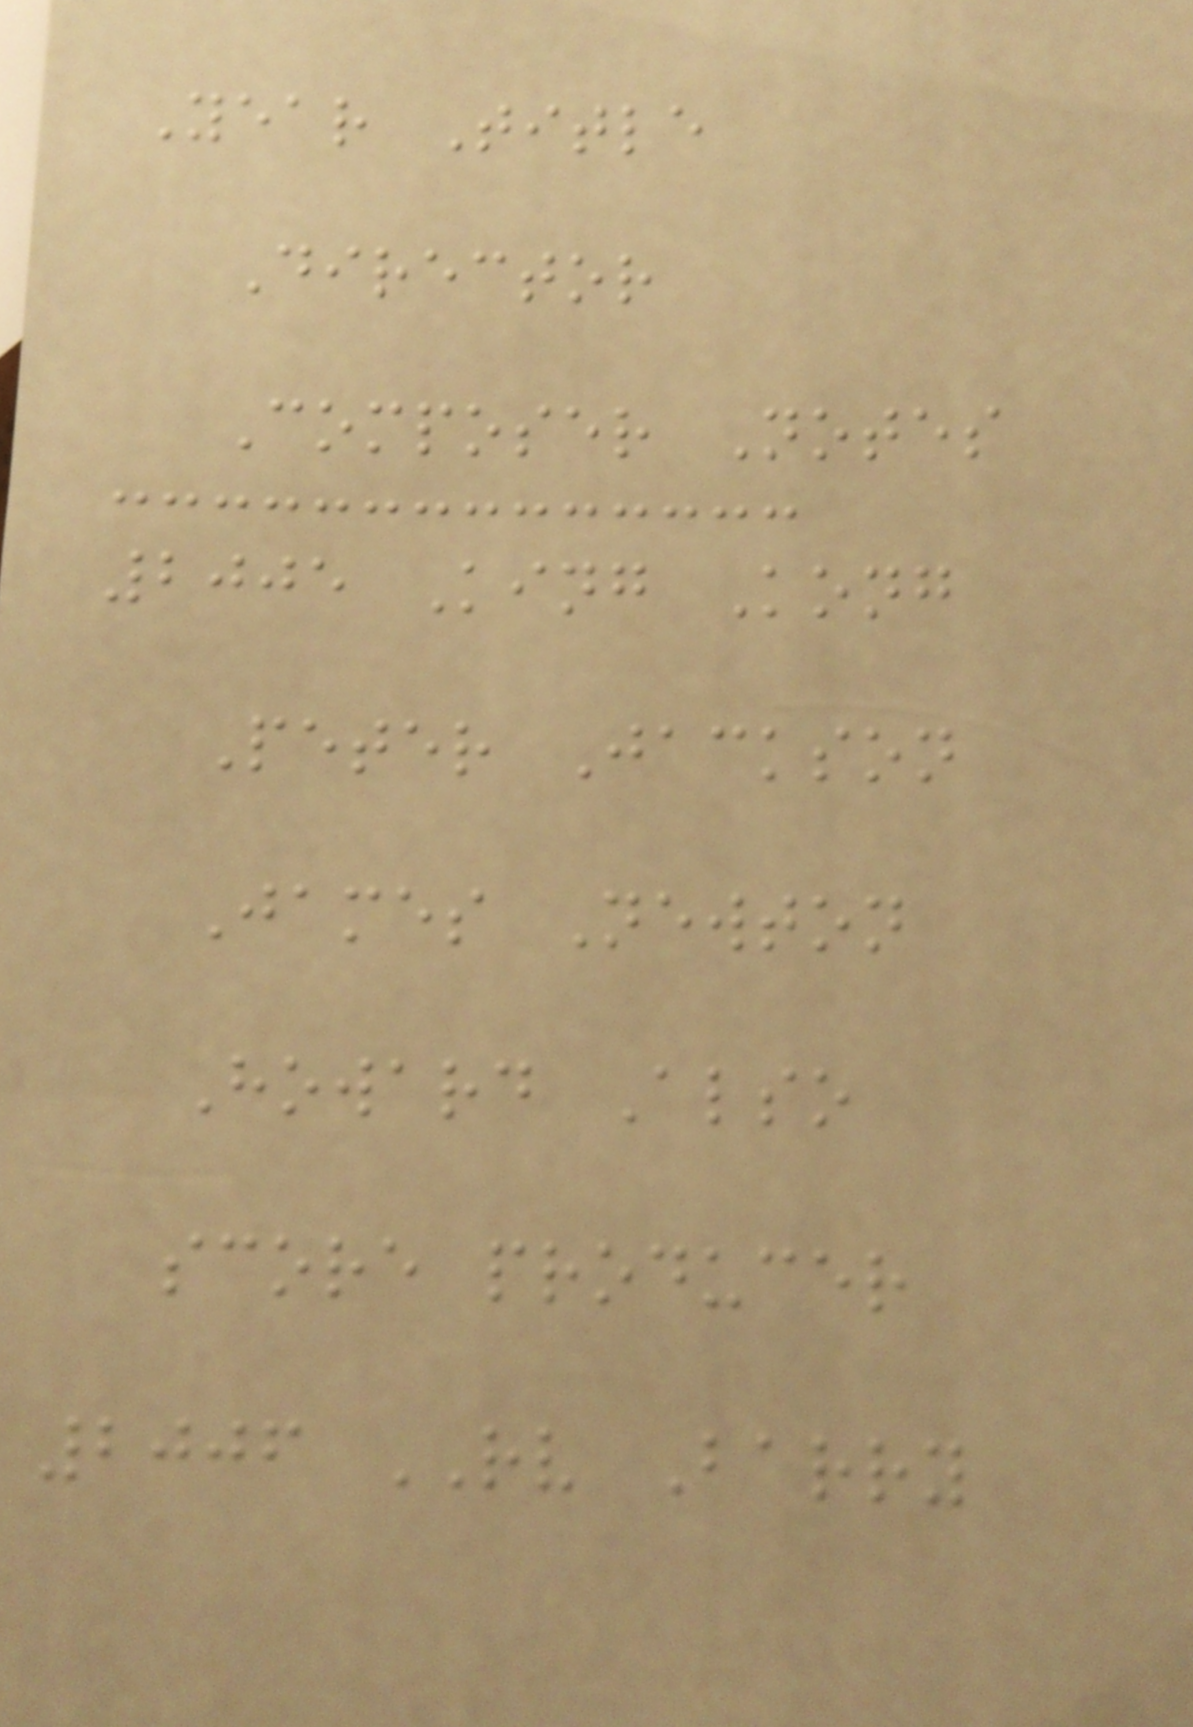Year Title
Director
Composer Notes
2005 King Kong
Peter Jackson
James Newton
Howard Also
score producer
2006 RV Barry
